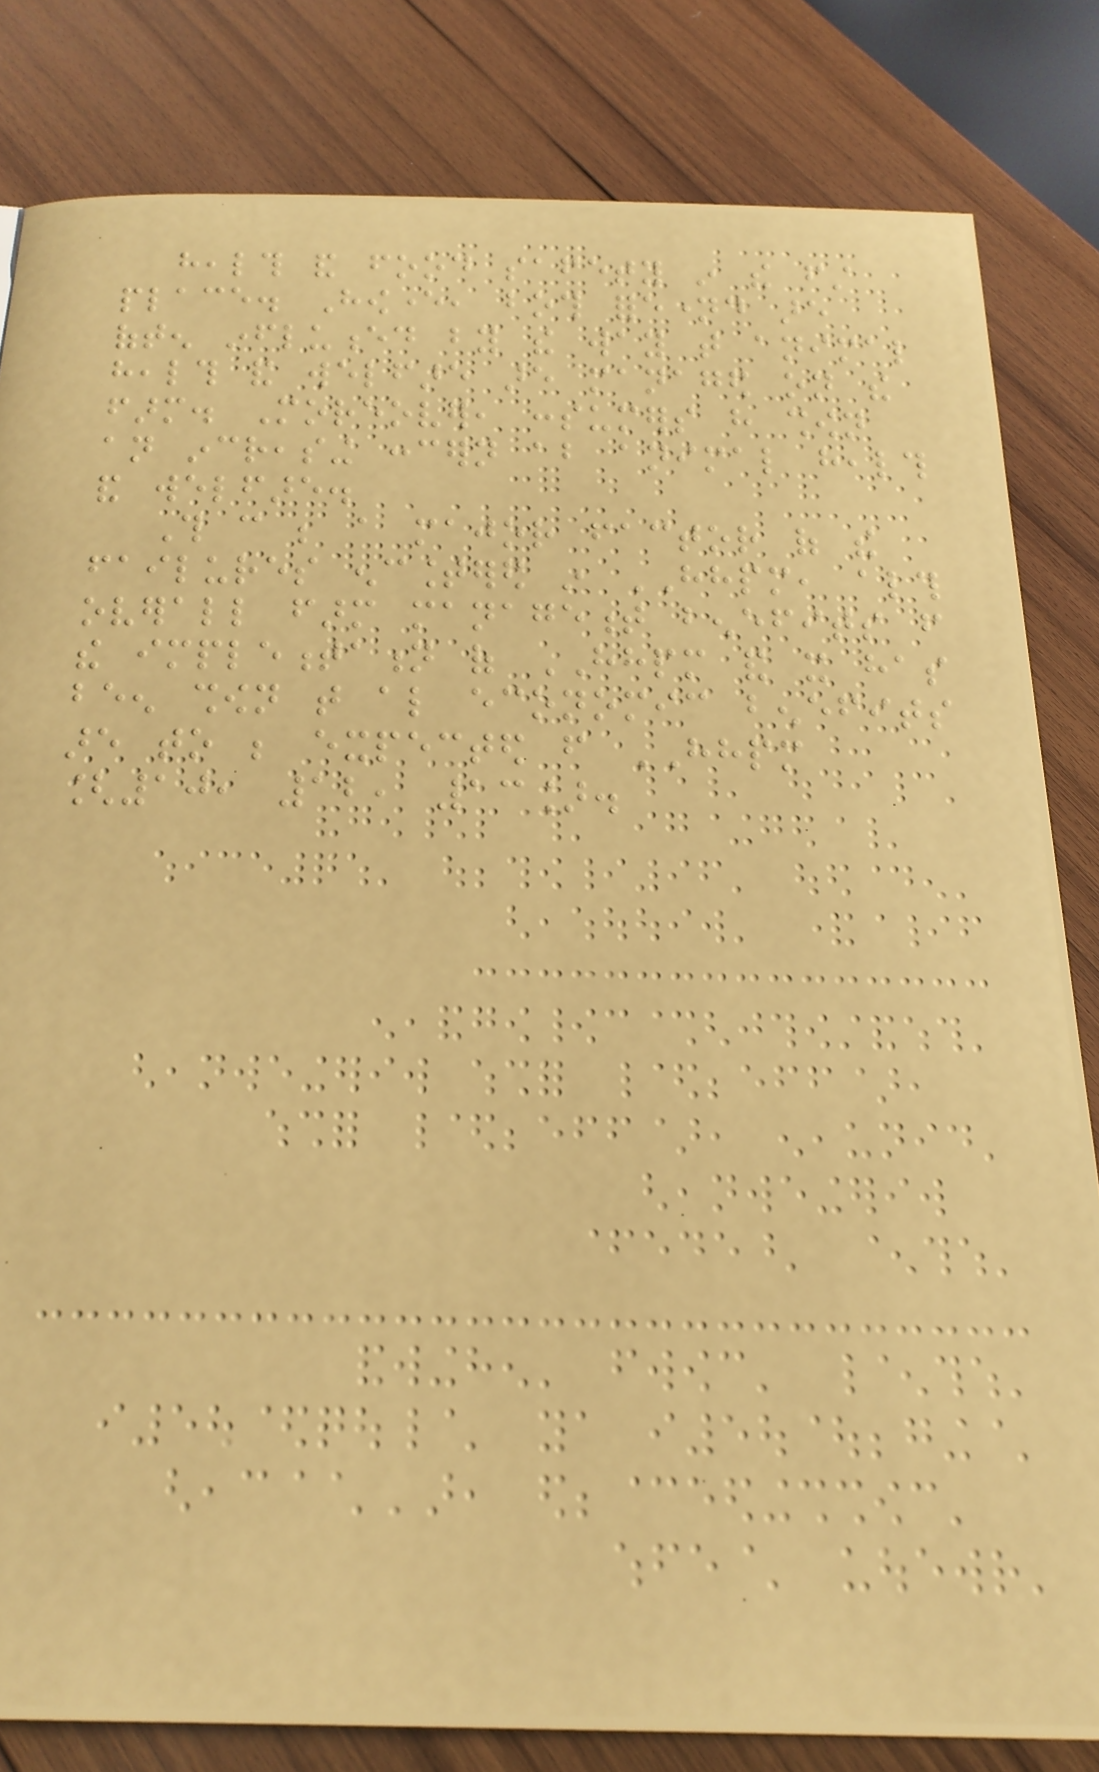health and food safety in the first
place. However, both forenamed are
often influenced by the way that animal
health and welfare are managed on the
farm. Moreover, consumers have shown
an increasing concern about animal health
and welfare.
This can be a major factor of the
failures encountered in HHPM, although
overall farm management benefits from
the implementation of HHPM and it has
been shown that also economic benefits
are to be expected from HHPM
[10, 12, 13].
